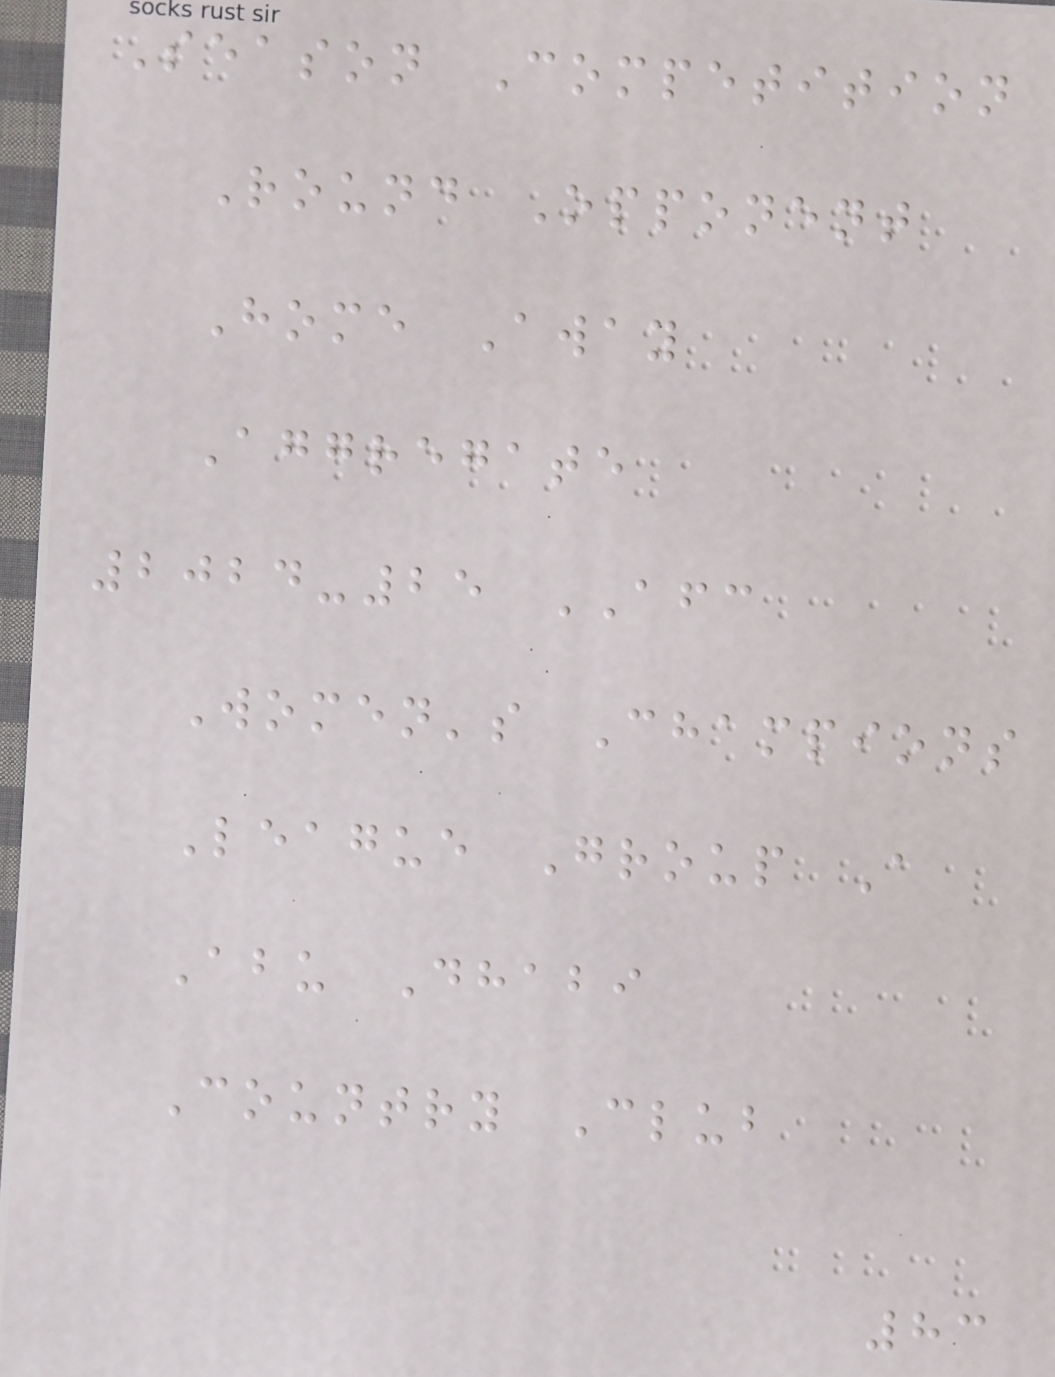Season Competition
Round Opponent
Home Away
Aggregate
2024-25 AFC
Women's Champions
League Group A
Abu Dhabi
Country Club
83
